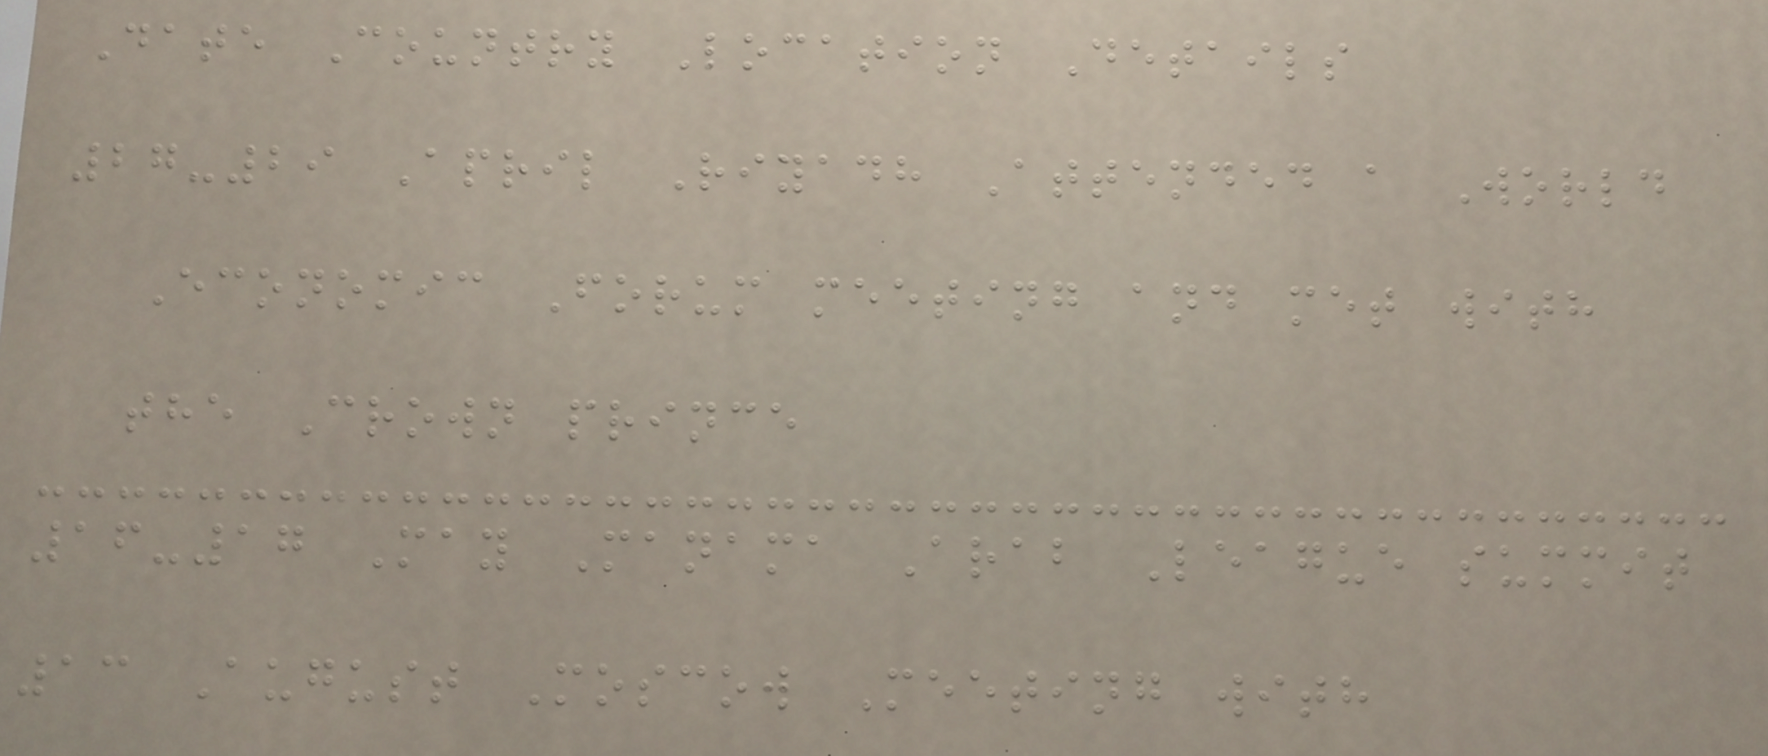Date Country Location Details
27-29 April Riyadh Attended a World
Economic Forum meeting and met with
the Crown prince
16-17 May Manama Arab League summit
13 August Moscow Meeting with
